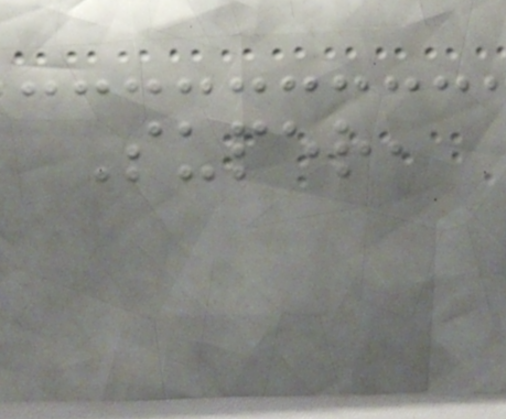Super,
